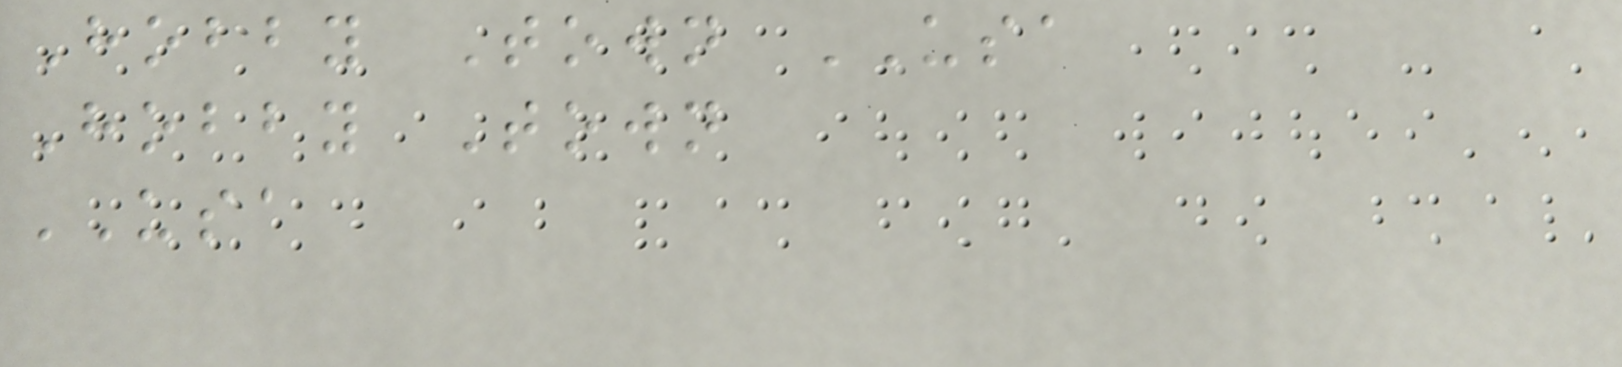Hobby Town USA
Hobby Town
USA
